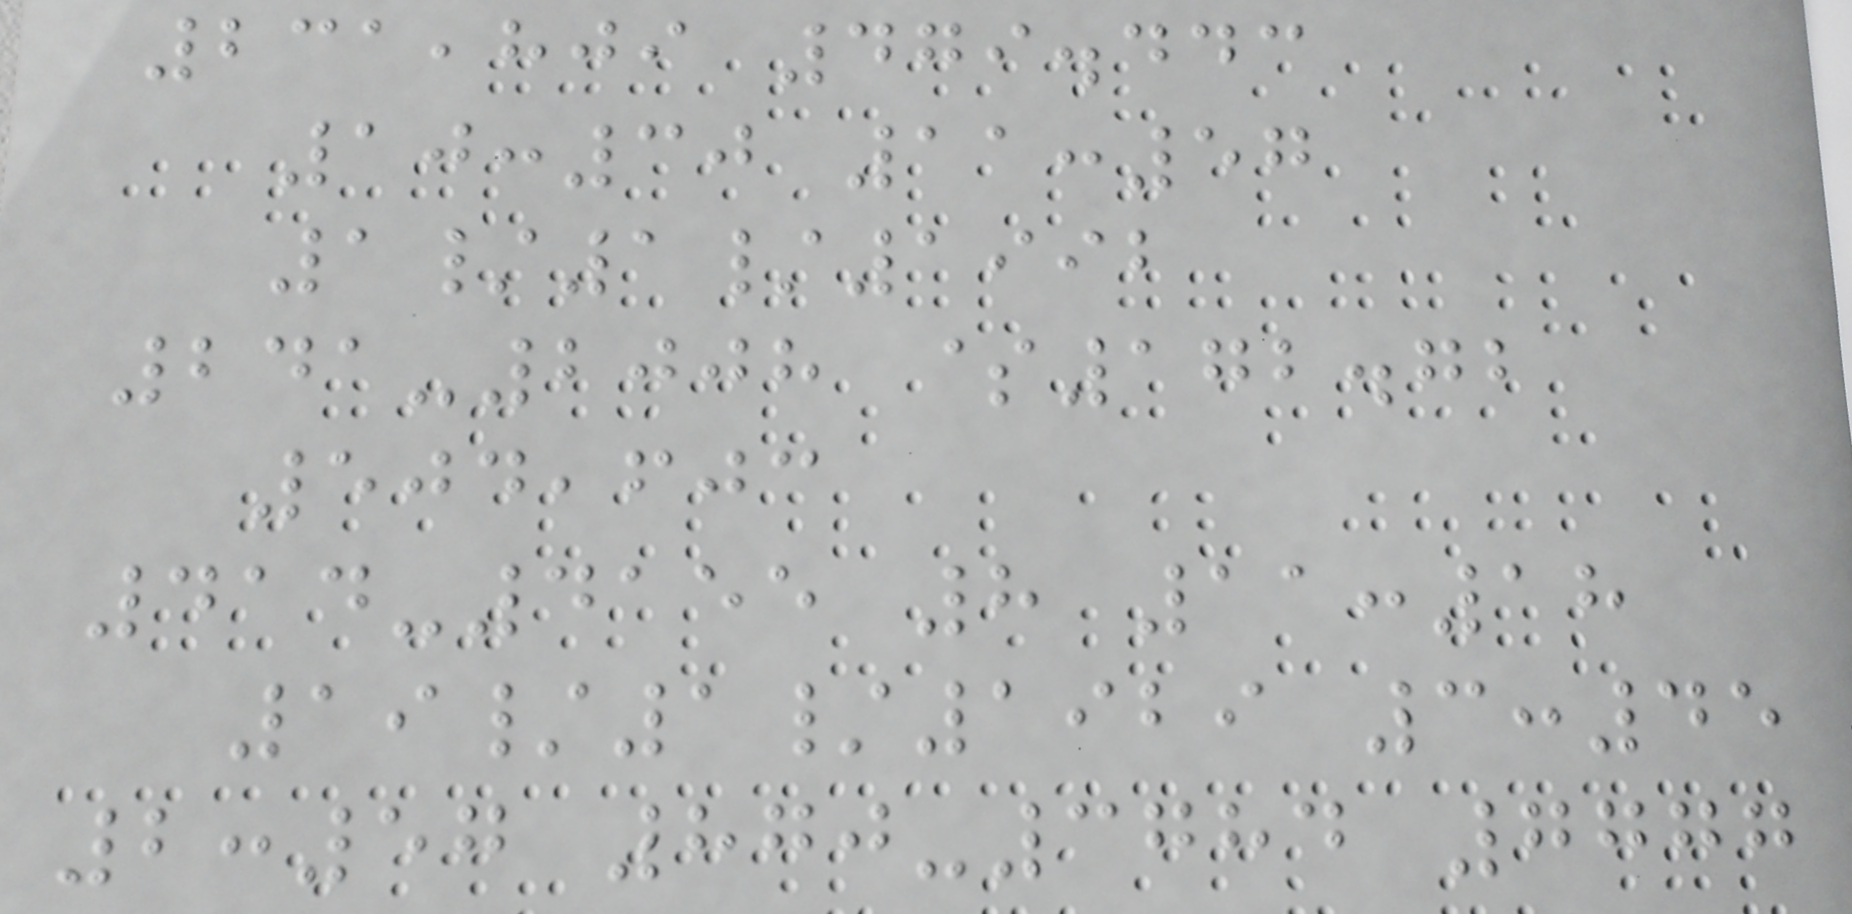231,809 479.443
10:30 11:57
1/1/1992
241-2008 $172.72
504,603
414-4155 8 11:18
19/1/1929 3:45
2:57 870-3784 7777
